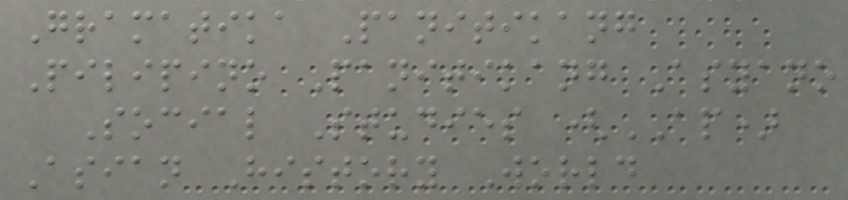Gramatika Panitikang
Pilipino Panitikang Asyano
Social Studies (AP)
Asian History World
